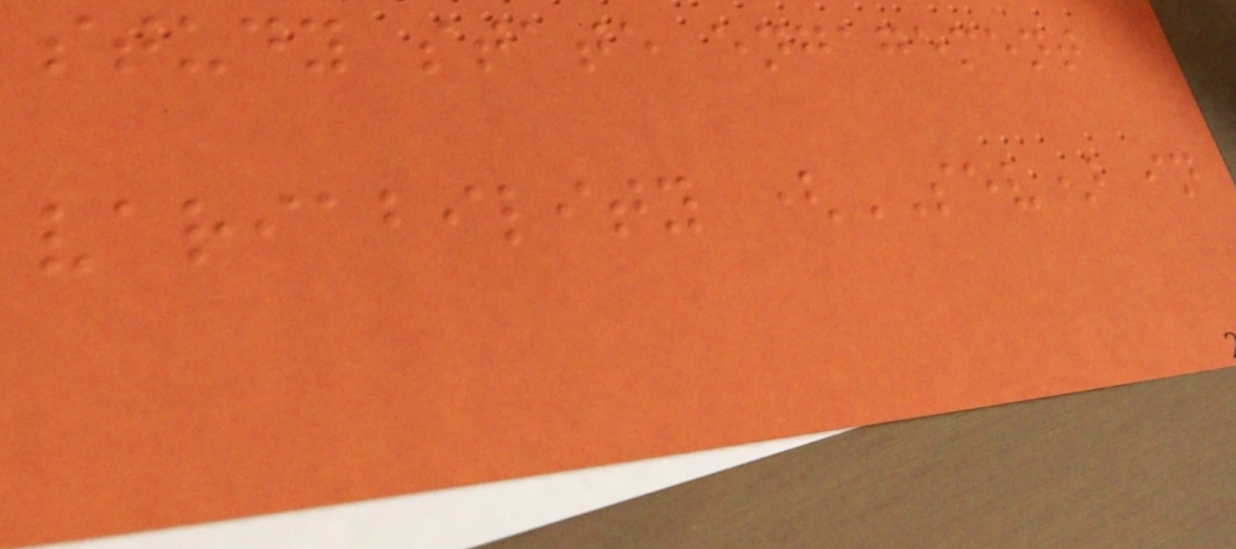study state engagement
variability (SEV) in
